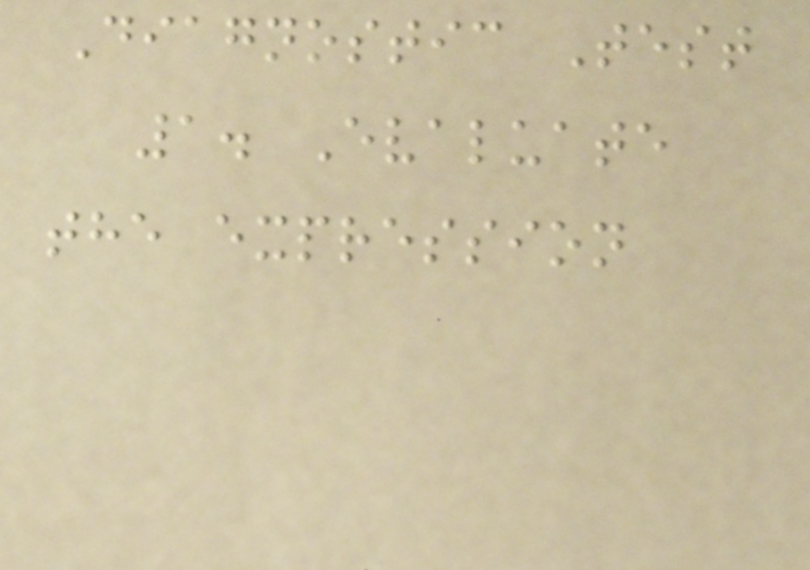Diagnostic Test
1. Evaluate
the expression
